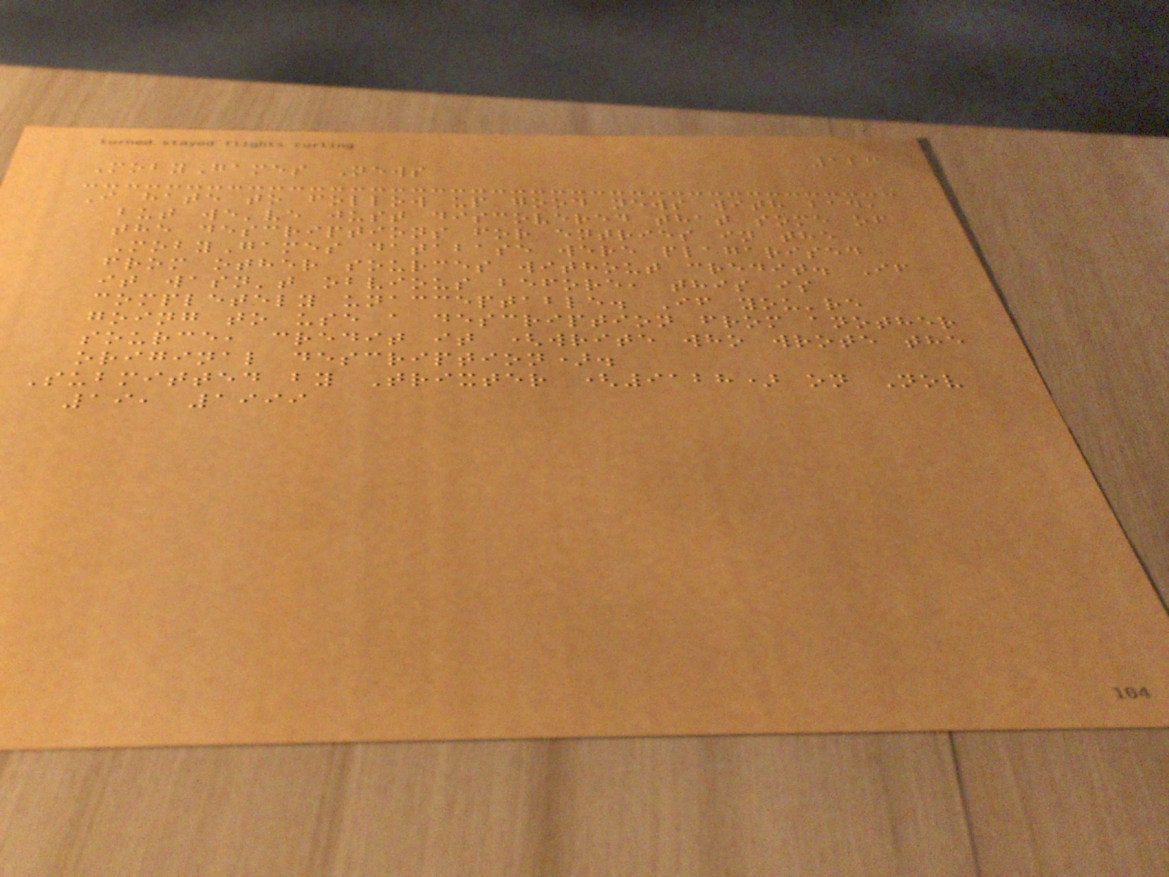123
MobyGames News
I hate to follow up good news with bad,
but we've just discovered that some of
the descriptions for entries in the
MobyGames database were plagarised
from other sources without credit. If
it wasn't obvious before, this is
completely unacceptable. If you're
going to use a description from another
source, credit it (write who wrote the
original description).
Submitted by Trixter (9128) on Nov
19, 1999
